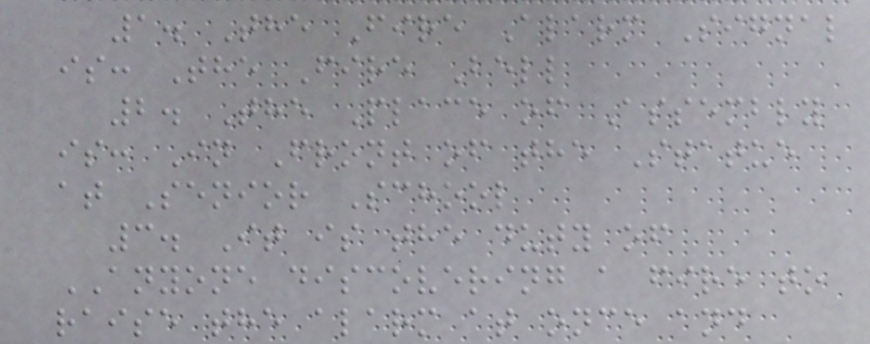1. The Fire Alarm Signal
is: The Fire Bell
2. The Place of Assembly
is: In Front of the Statue
at Senior School
3. It is the duty of
ANYONE discovering a fire to
raise the alarm at once and
